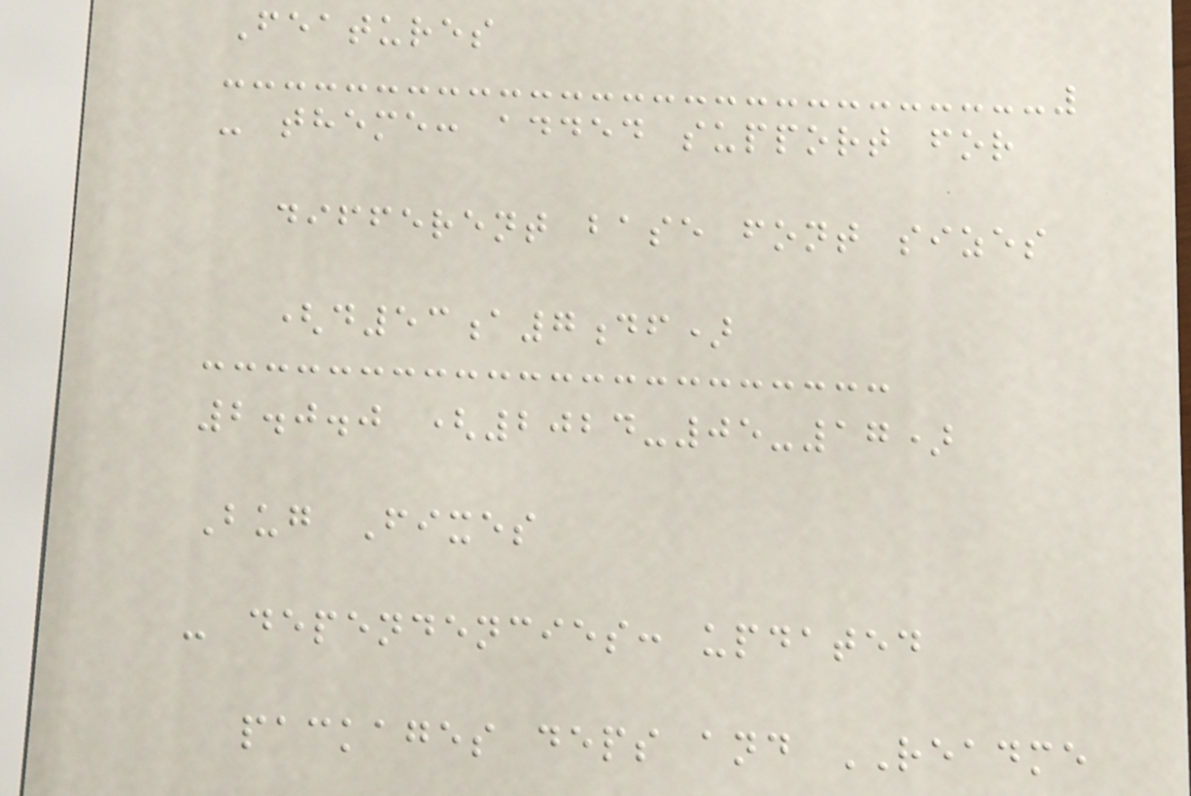Features
- theme: added support for
different base font sizes
(d53a7df)
2.0.0 (2024-05-17)
Bug Fixes
- dependencies: updated
packages deps and README
